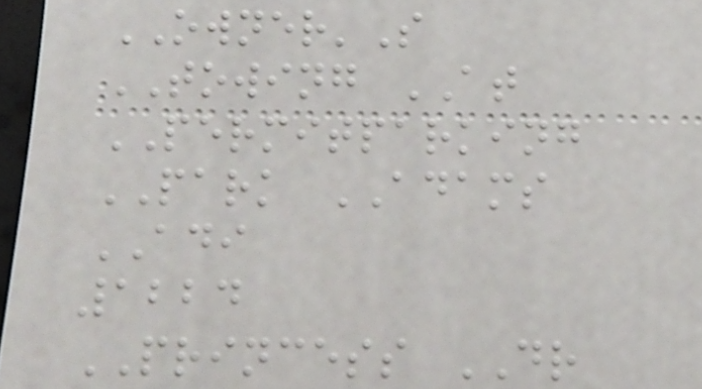OWNER'S
TOWING AT
PERMITPARKING
PARK ADAMS
ADI
1224
PRINCESS DR
